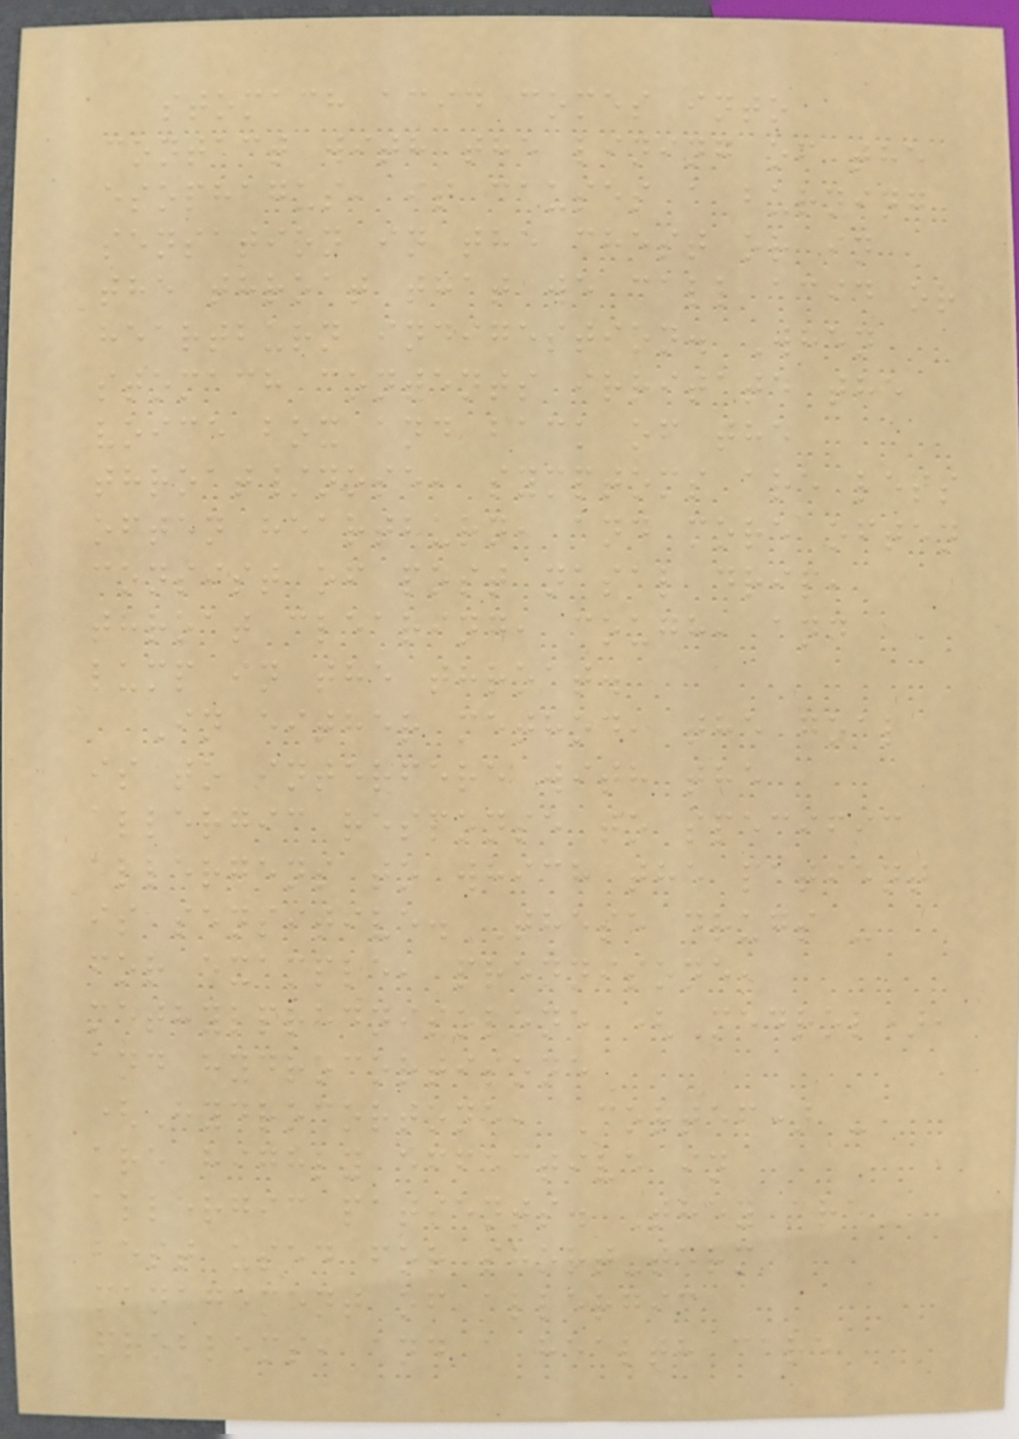stomach acid comes into
contact with the lining of the
esophagus, it causes a burning
sensation in the chest or in
the throat that we call acid or
heartburn indigestion. When
stomach contents irritate the
voice box and back of the
throat/nose, symptoms are less
often heartburn, and more often
consist of post nasal drip,
throat clearing, cough, and
lump in the throat.
In either method, the goal
is to interfere with the
allergic response to specific
allergens to which the patient
is sensitive. These drugs -
for example, prednisone,
methylprednisolone (Medrol),
and hydrocortisone
(Hydrocortone, Cortef) -
are highly effective in
allergic patients. They are
best used for short-term
management of allergic
problems, and a health care
